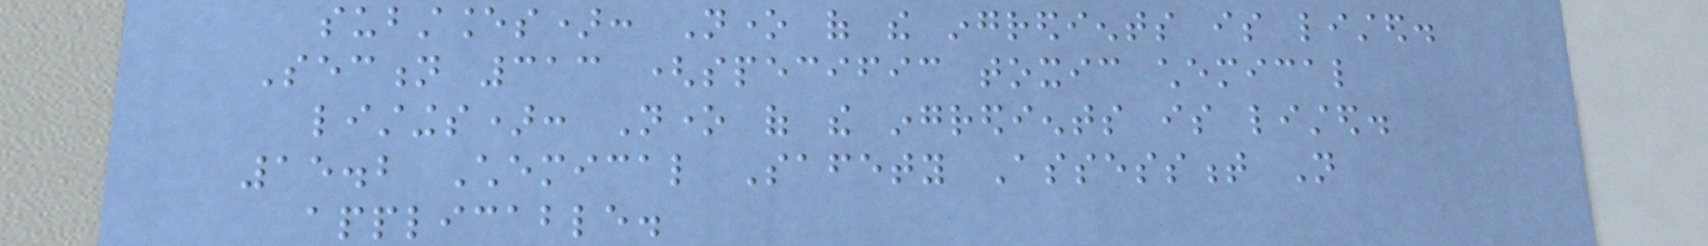substances): None of the ingredients is listed.
Section 313 (specific toxic chemical
listings): None of the ingredients is listed.
15.2 Chemical Safety Assessment Not
applicable.
